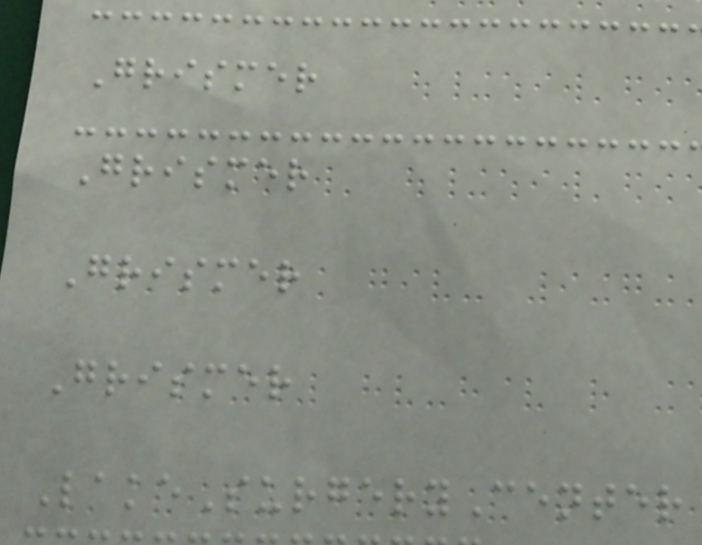Grismer
Grismer
Grismer
Grismer
LakeSurgeryCenter
